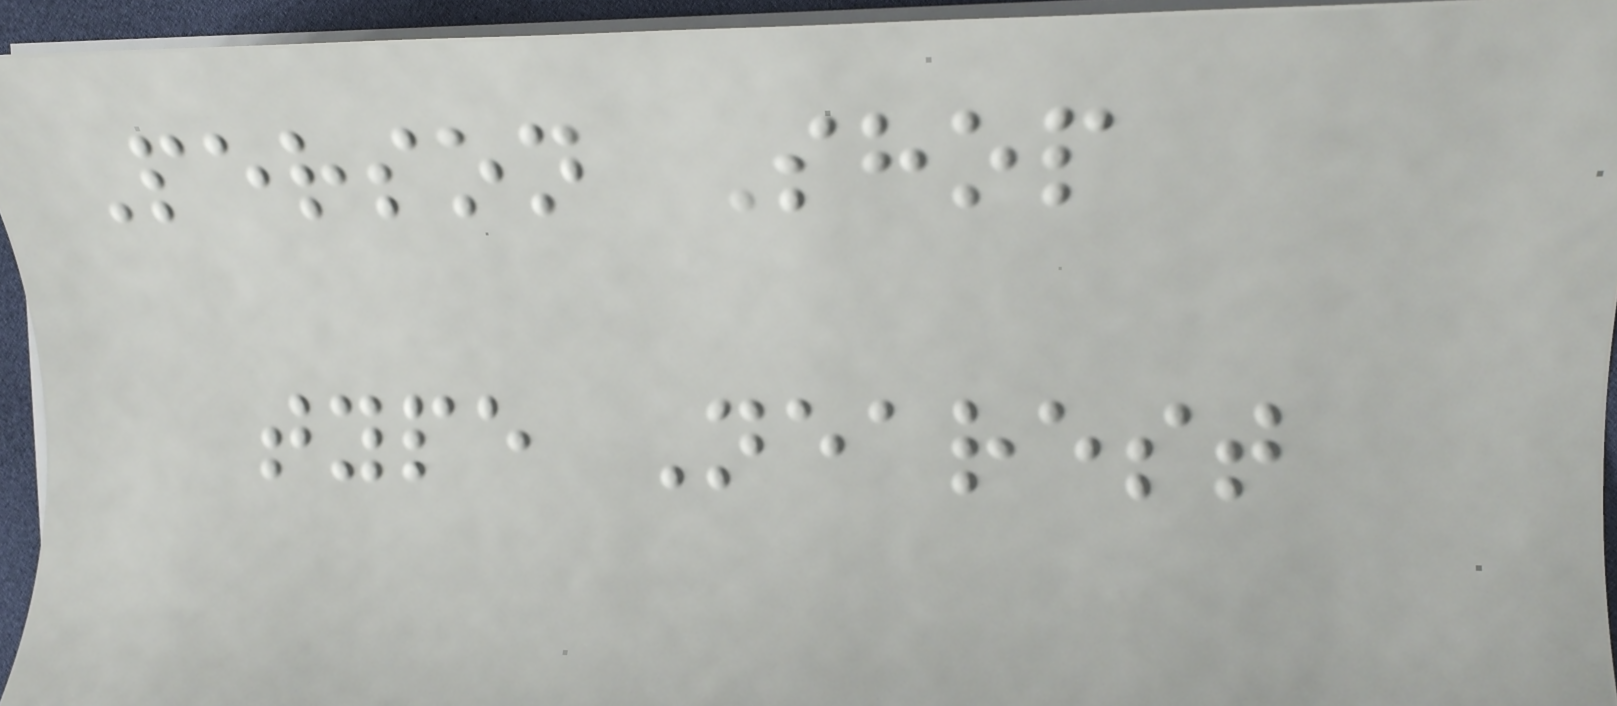Person Shop
type Nearest
